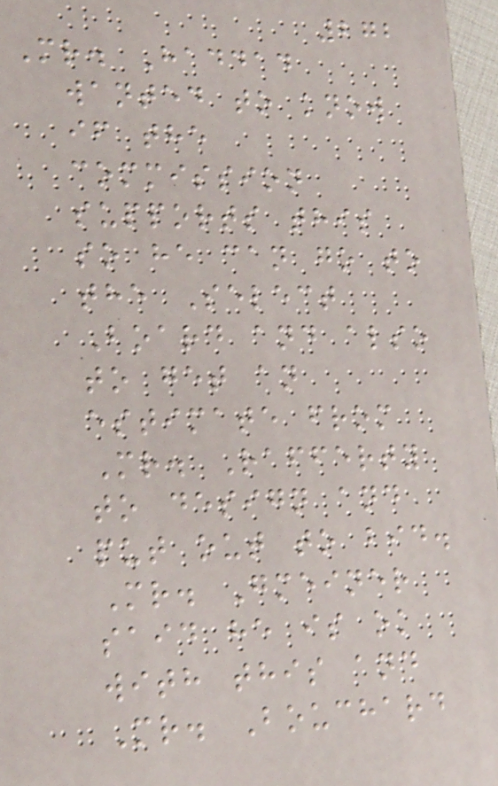272
Mr. Haddad
wanted to know
if the
commission
supports this
so he can go to
the Select
Board and also
to get an
estimate from
Mr. Rafferty
to design and
put out to bid.
Mr. Gmeiner
said he is ok
with this and
Mr. Bouchard
